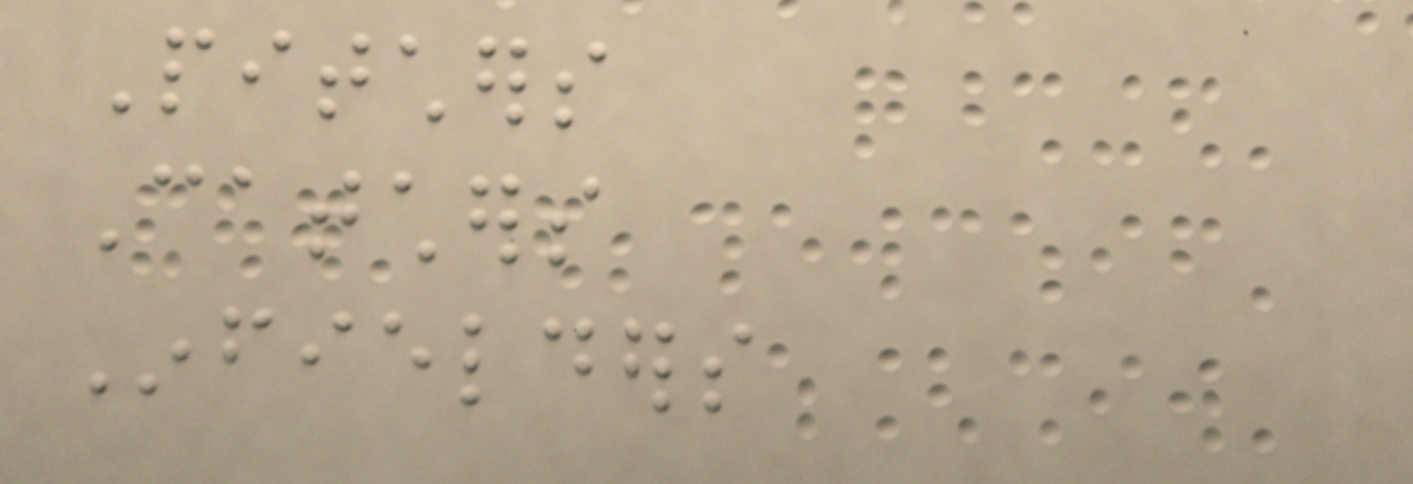Pitchers
Catchers
Infielders
